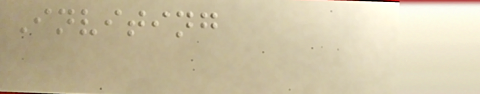Inviting
